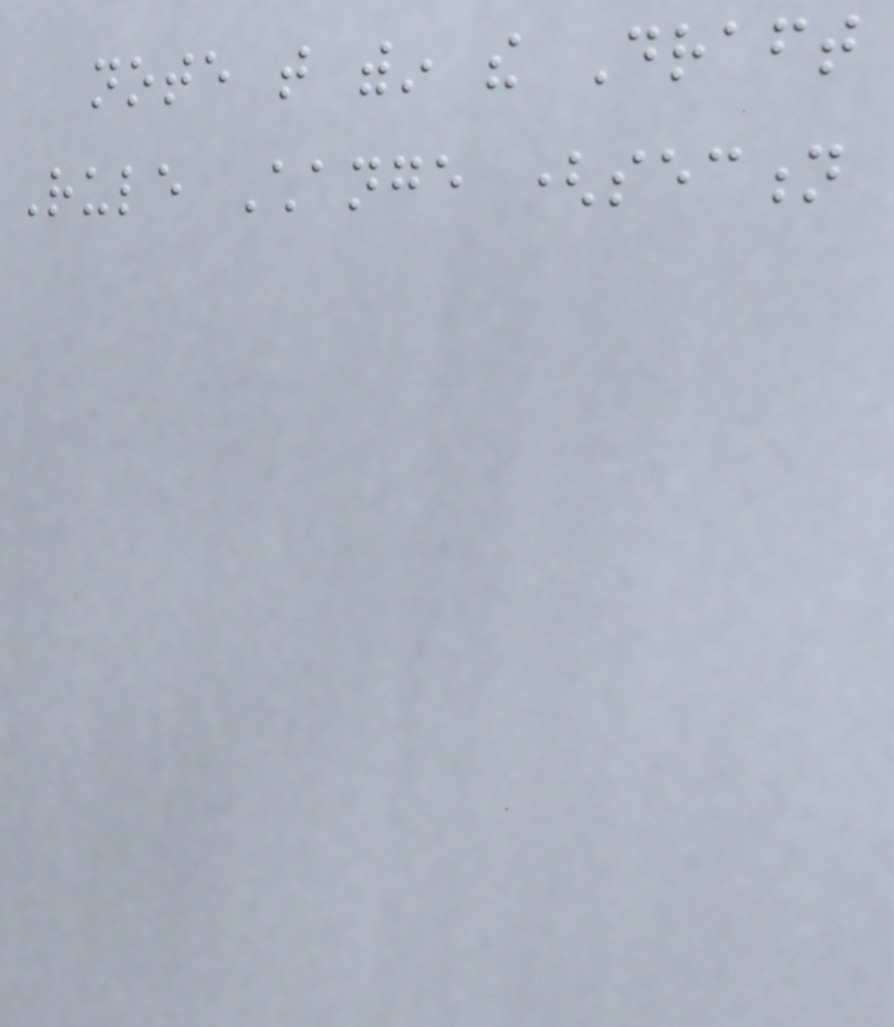note that within the Draft
Rule Change (section
